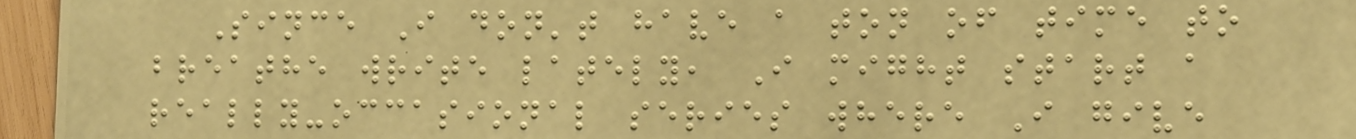Since I don't have a ton of time to
breathe write lately, I might start a
really-occasional series where I give
